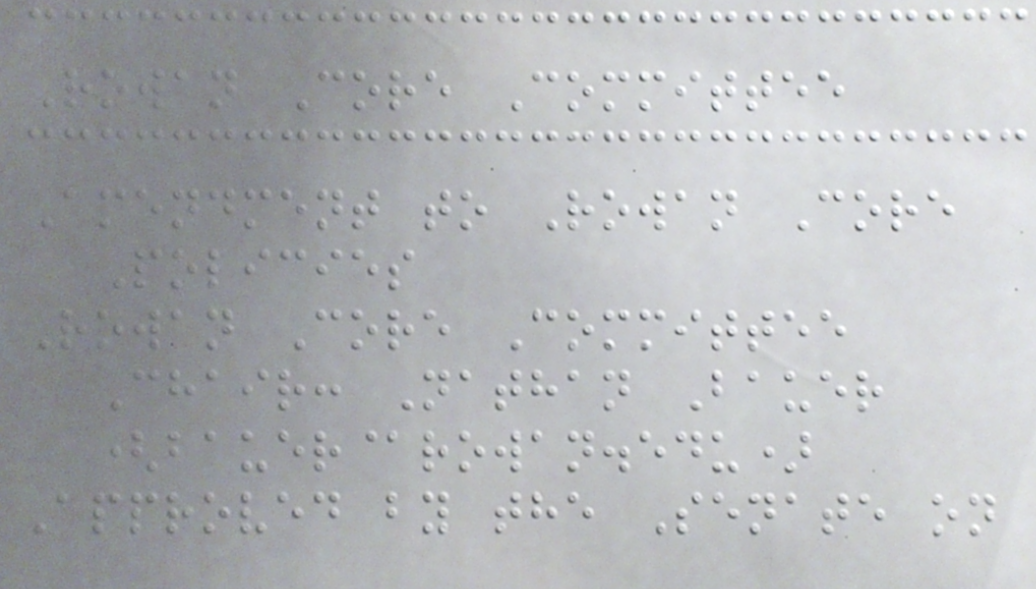Rowan Core Committee
Amendment to Rowan Core
Policies
Rowan Core Committee
Chair: Nathan Bauer
(bauer@rowan.edu)
Approved by the Senate on
